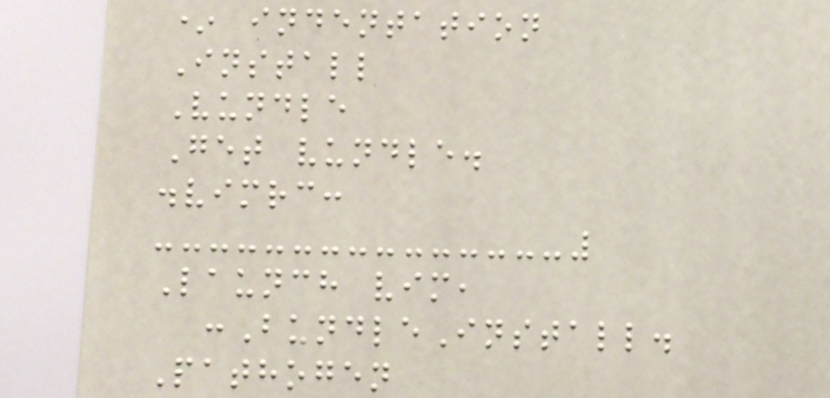* indentation
Install
Vundle
Get vundle.
.vimrc:
Launch vim,
:BundleInstall.
Pathogen
